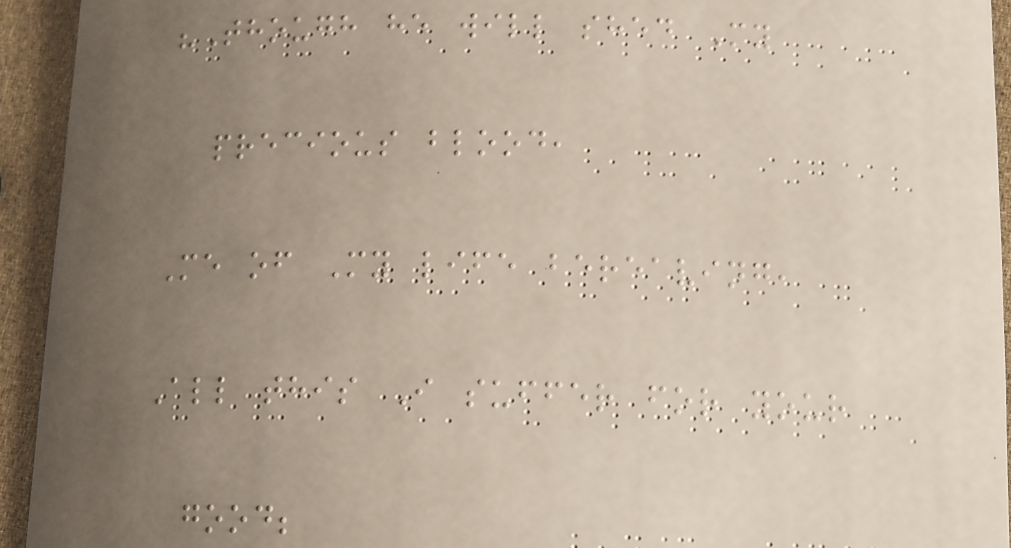"Though he will shed My
precious blood,
Me of My life bereaving,
All this I suffer for your
good;
